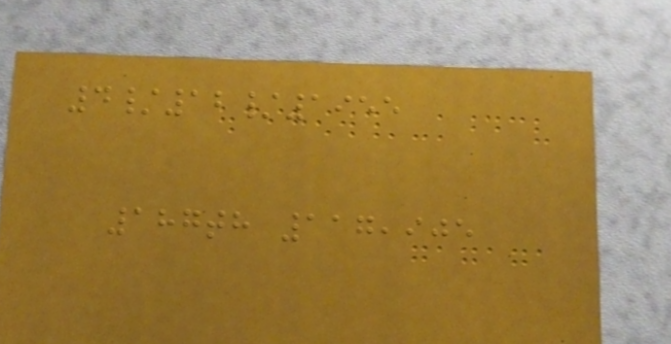4/12/1955
187th 117,905
